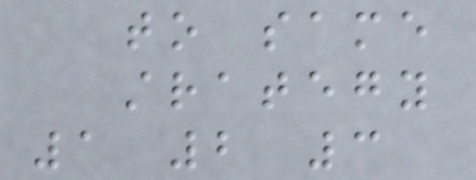to same
strategy
1 2 3
